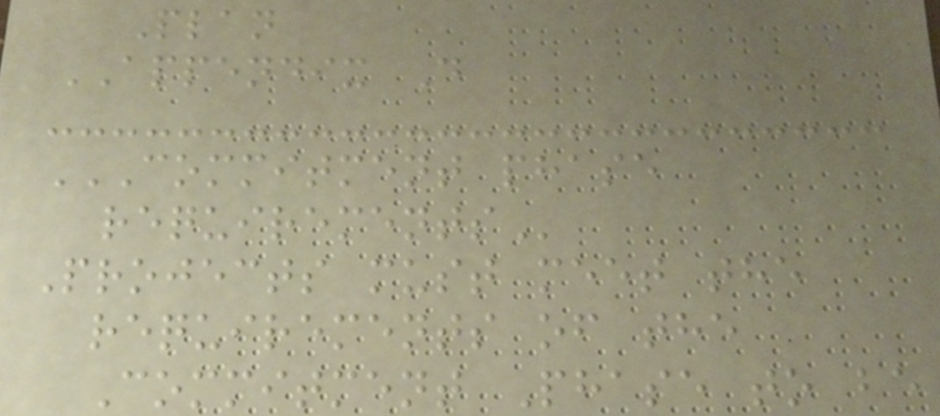Plan
APPENDIX D
COMMITMENT PHASE
REQUIREMENTS
Projects must meet the
requirements of the
Commitment Phase to be
